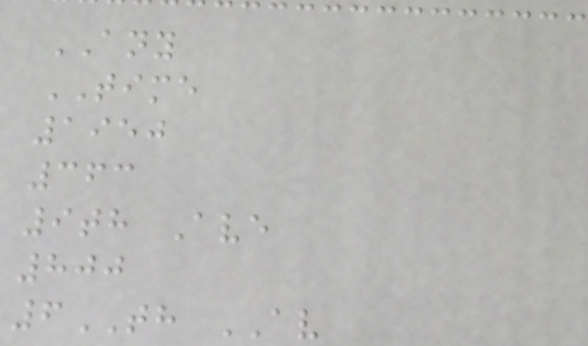ANY
TIME
1950
363
9th Ave
800
6TH AV
